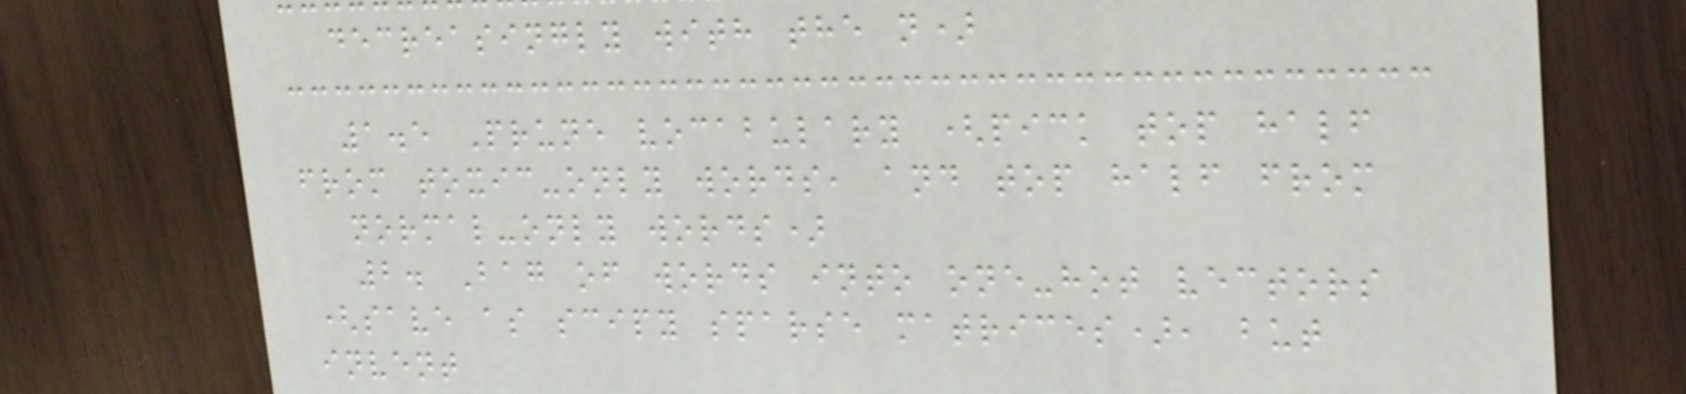decreasingly with the n)
1.5 Prune vocabulary (pick top half
from toxic-only words, and top half from
normal-only words)
2. Bag of words into one-hot vectors
(save as scipy sparse matrices), but
invent
